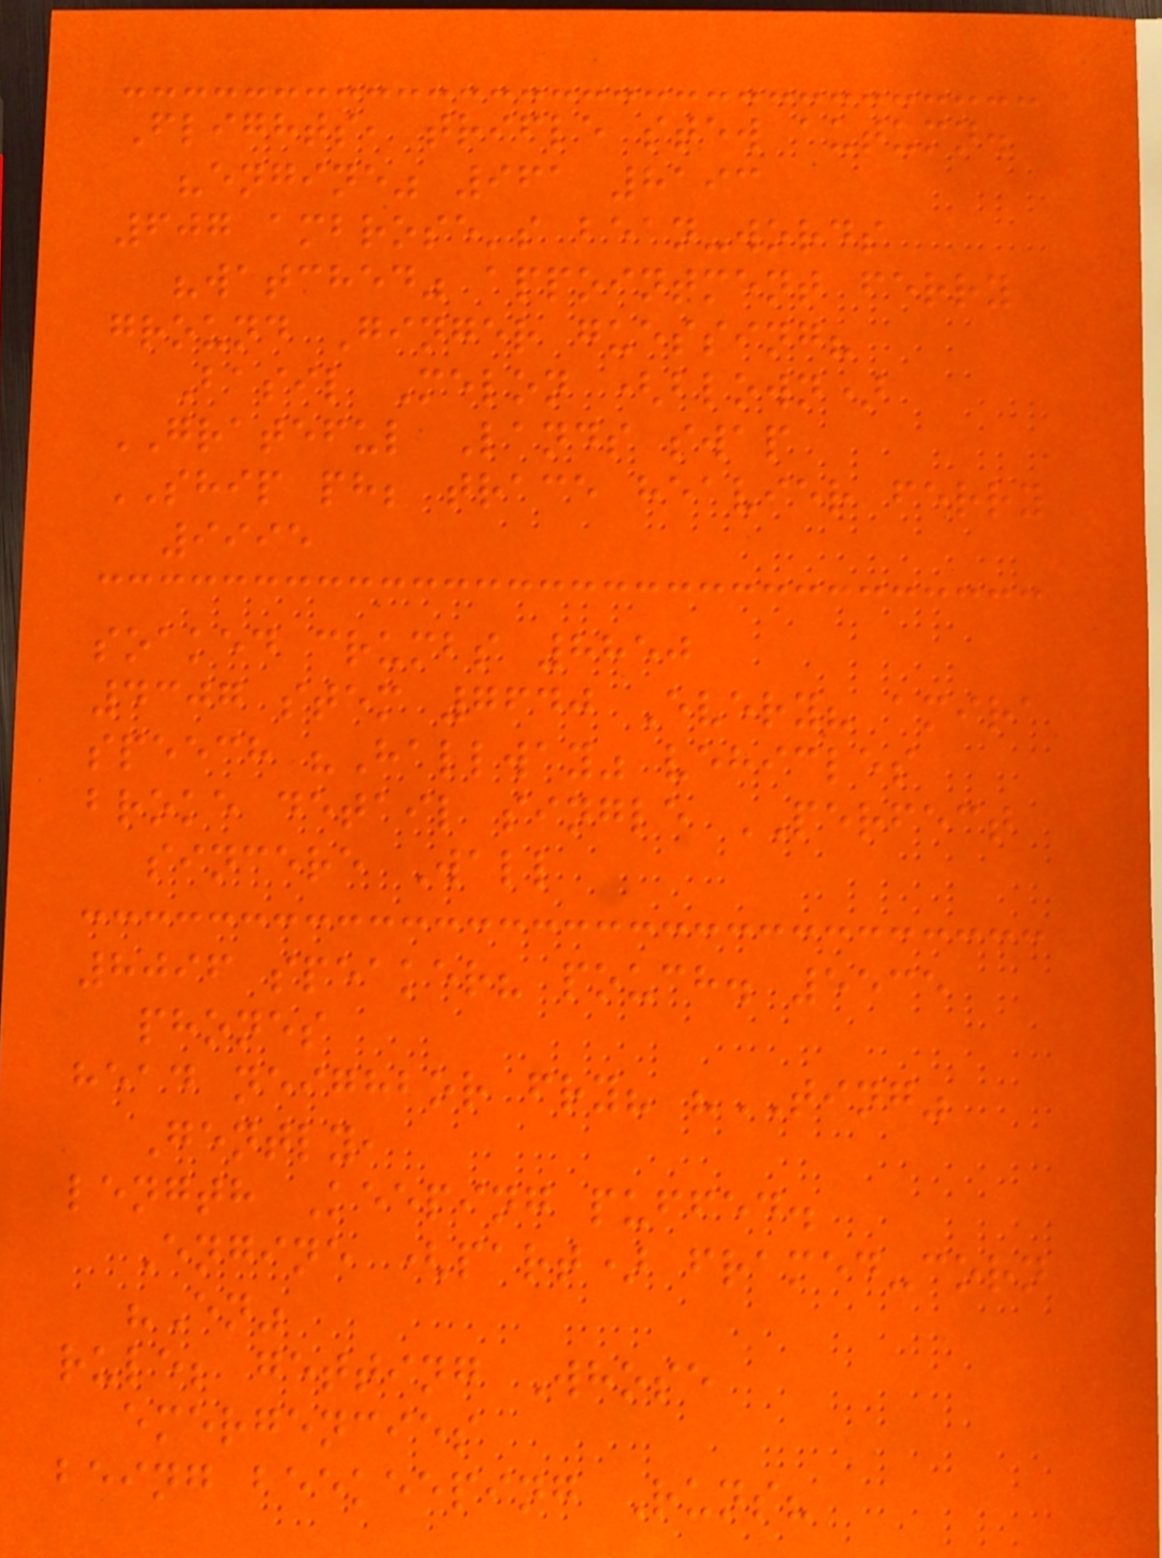Flights, trifle stew autumn.
"engine" 961 8193
607 ambrose's bean-words
"watched" appointment ferry
ground Ginger guessing?
Basil Melon (blown)
GRATEFUL Lands swap
SHIP ph; trace heavier ferry
9995
soaked crumbs 8850
4307 stem 7640 Every? amira
speech "Hallway" vehicles
broke detail single PERFECT
sincere Wall
8096 speaker? pouch. 5535
phones
head neighbor fry? "TING"
Gently,
length Keeping puffed.
Engine (part) framed-corn
"En"
rule; getting Whose
emergencies
being beekeeping Runs?
